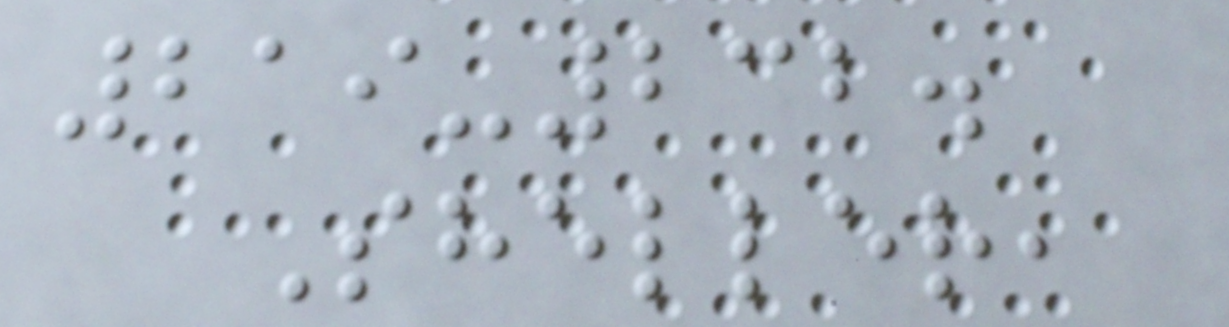219-232.
Sheller,
